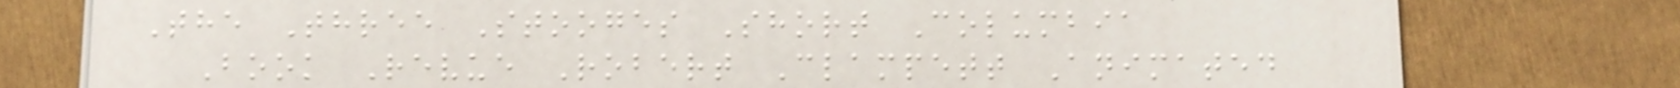The Three Stooges Short Columbia
Book Revue Robert Clampett Animated
